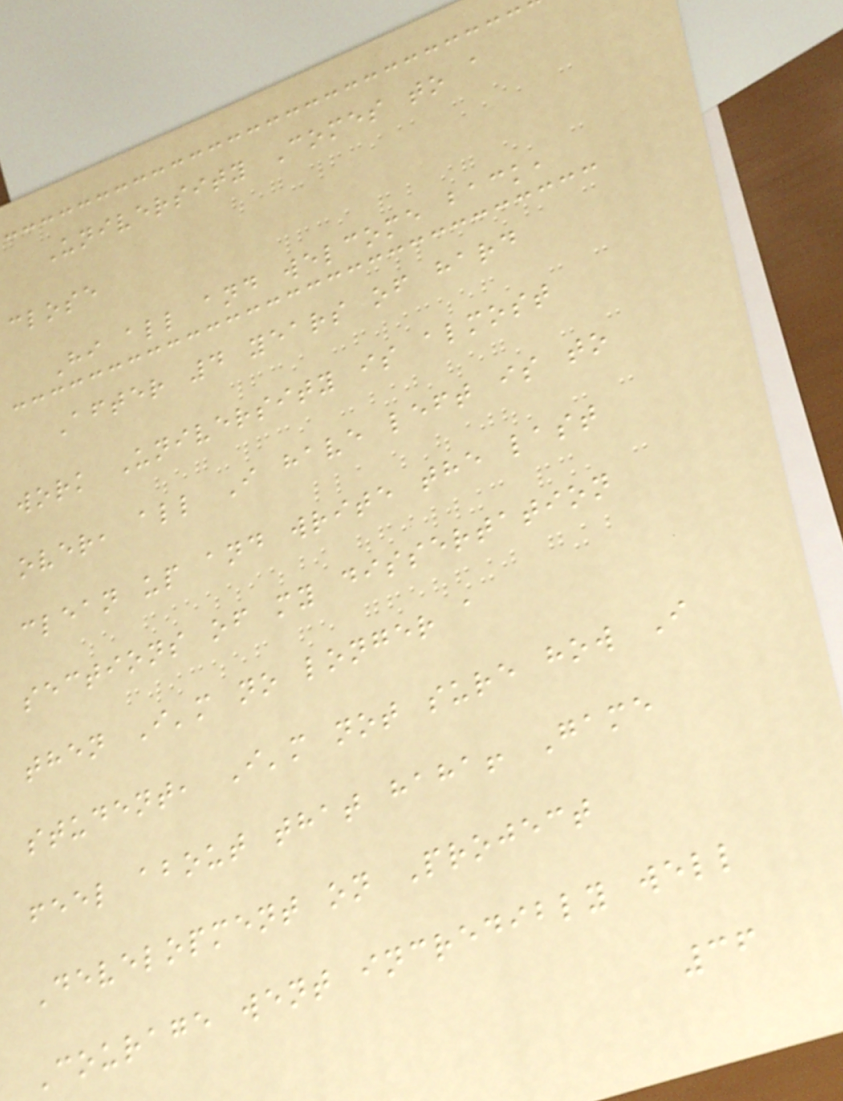University Comes to a
close
Hi all and welcome back,
After 4 years of hard
work University is almost
over, all I have left is to
clean up and write the last
sections of my dissertation
then I'm no longer a
student, I'm not sure how I
feel about that haha! Game
Development on Project
Courage went incredibly well
36
